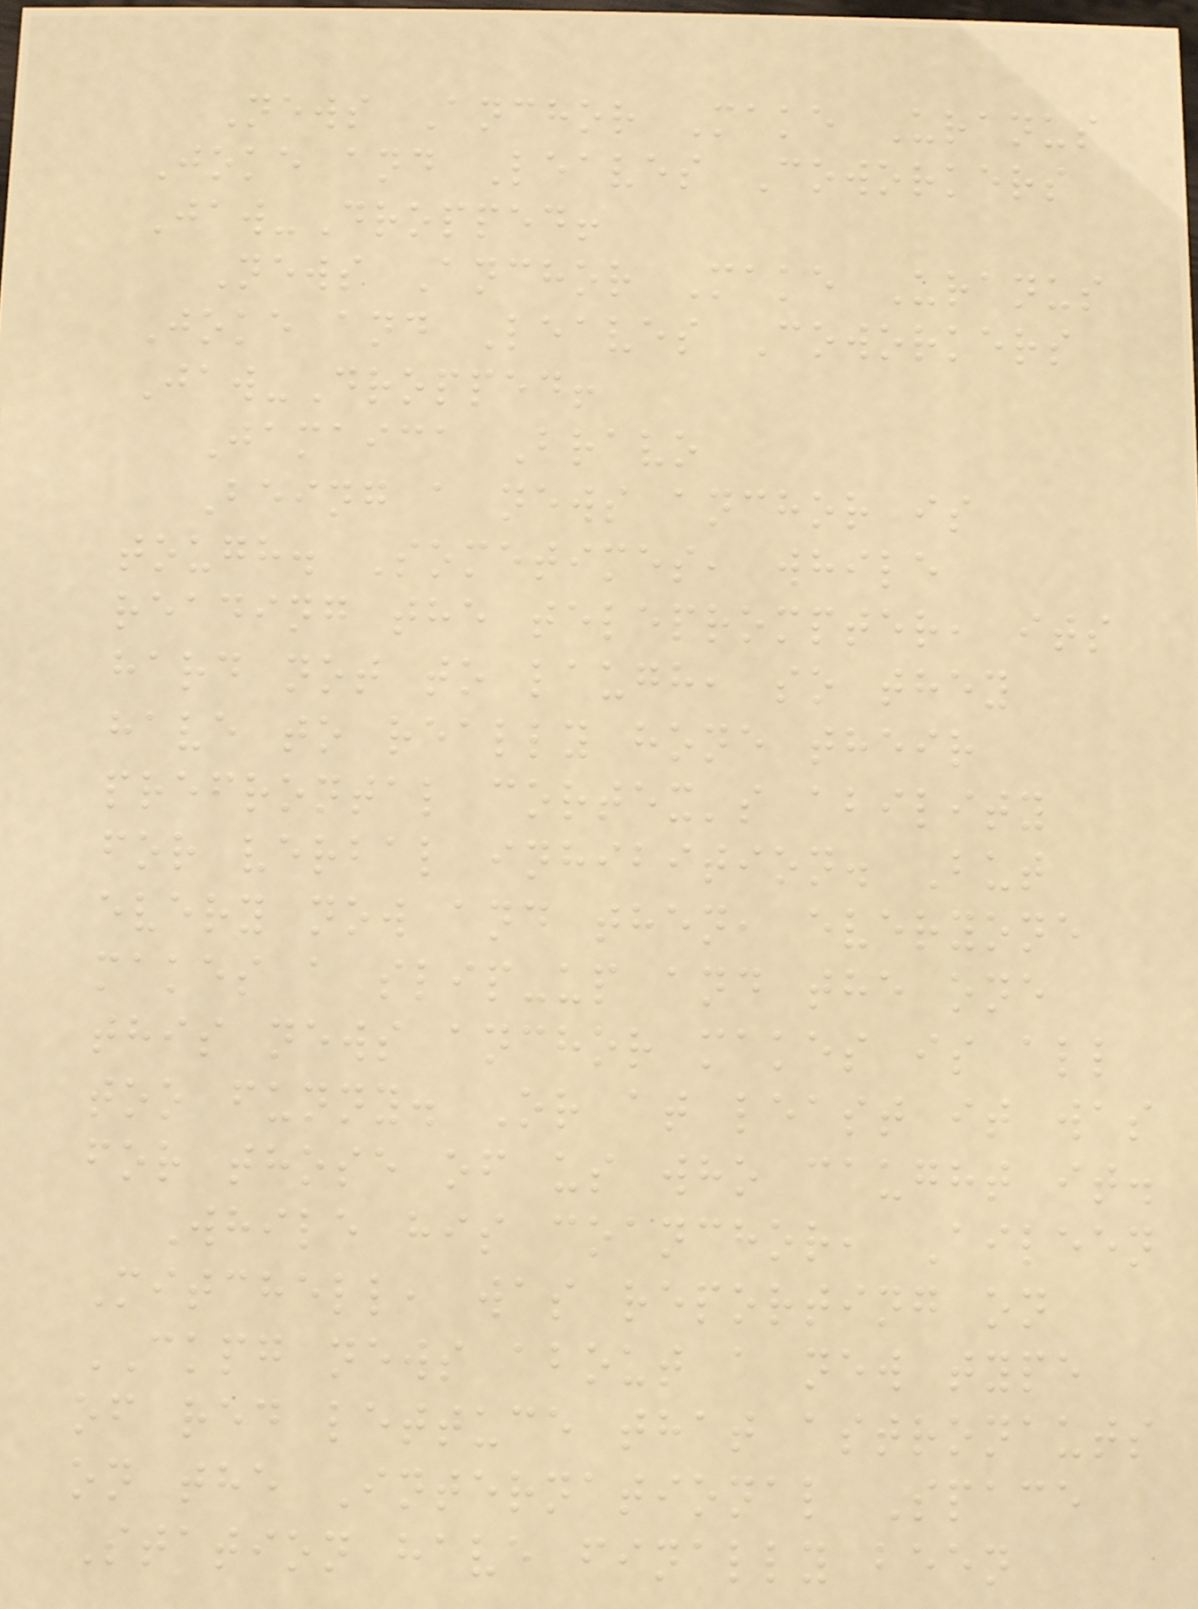News Anchor Make Uranus
Joke and Leaves Coworkers
Jaw-Dropped!
News Anchor Make Uranus
Joke and Leaves Coworkers
Jaw-Dropped!
Jamaica Bravo
Being a news anchor is
tough. Sometimes, while
reading the teleprompter, its
hard not to laugh, so they
have to really hone their
prefrontal cortex's ability
for verbal inhibition. But
every now and then, everyone
makes a slip-up and the one
this news anchor makes is all
too funny. Or at least it was
for those of us who caught it.
While his coanchor, Aileen
Mitchell, was reporting on
CKPG news about a new type
of red lettuce that astronauts
on the International Space
Station have finally been
